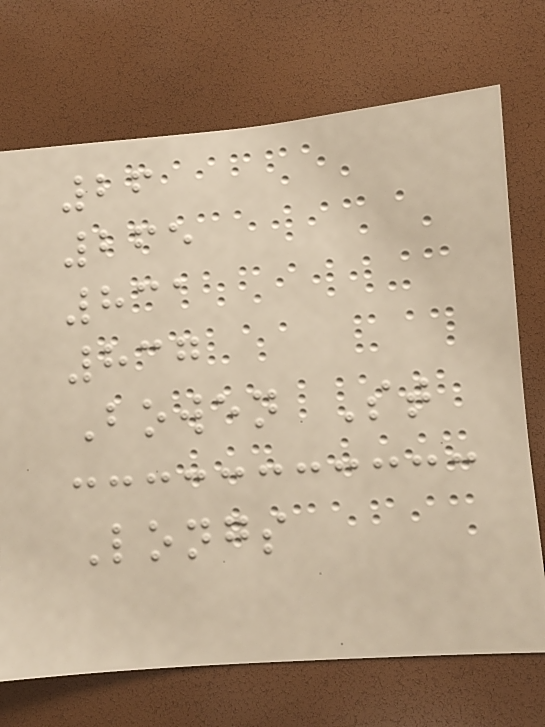26
265
831
837
Bowen St
Longs
